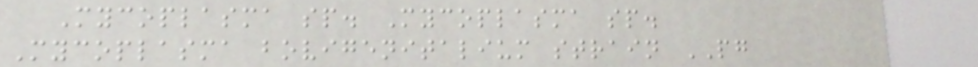Mycoplasma sp. Mycoplasma sp.
Mycoplasma bovigenitalium strain PG
